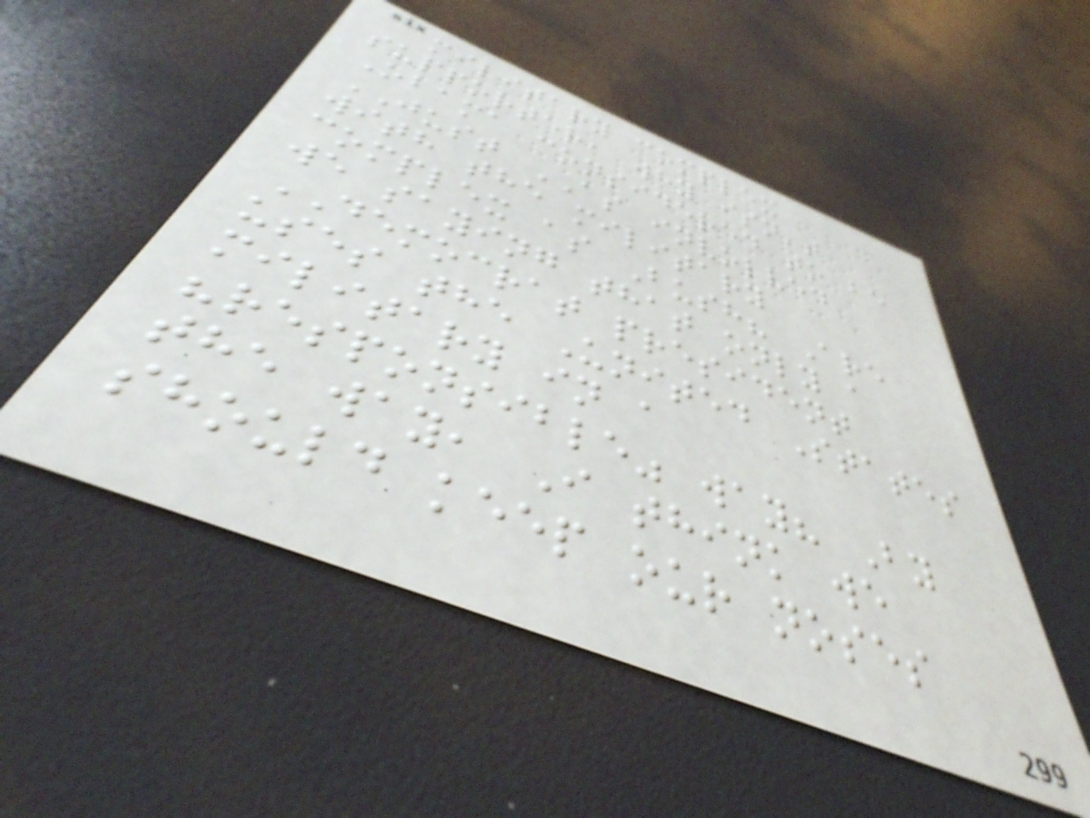military complex
supporter, why isn't
Obama considered to be
JUST AS involved
with the military
complex as Bush? Are
we saying that only a
DEMOCRAT president
uses the United States
military in a
"responsible" way? By
the way, I think we
should keep our noses
